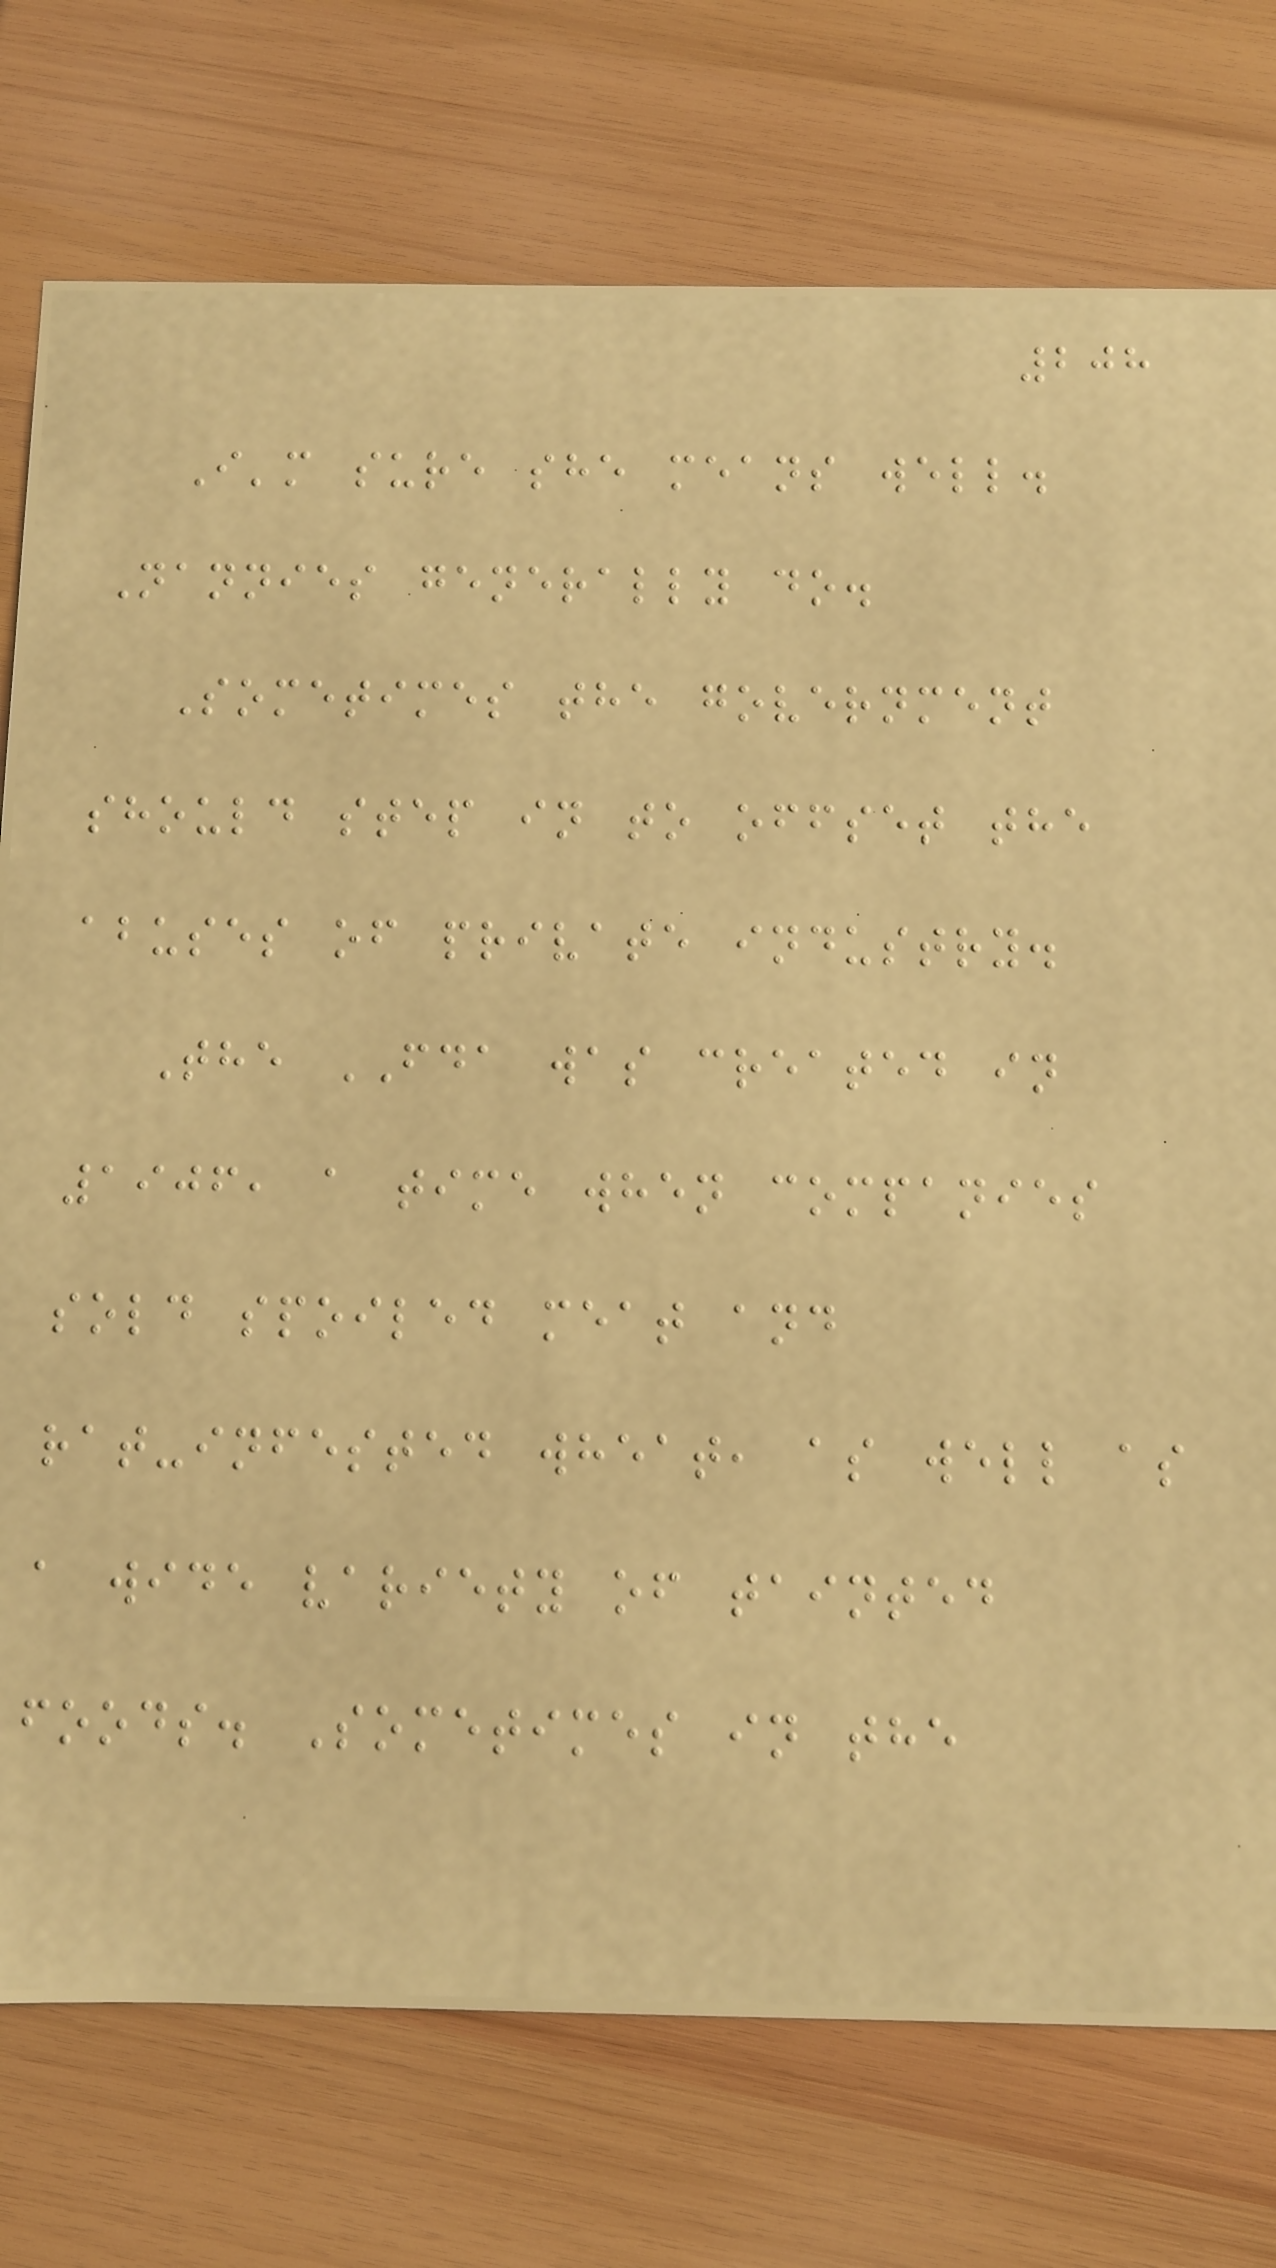208
I'm sure she means well.
Nannies generally do.
Sometimes the government
should step in to offset the
abuses of private industry.
The FDA was created in
1906, a time when companies
sold spoiled meat and
rat-infested wheat, as well as
a wide variety of tainted
foods. Sometimes in the
